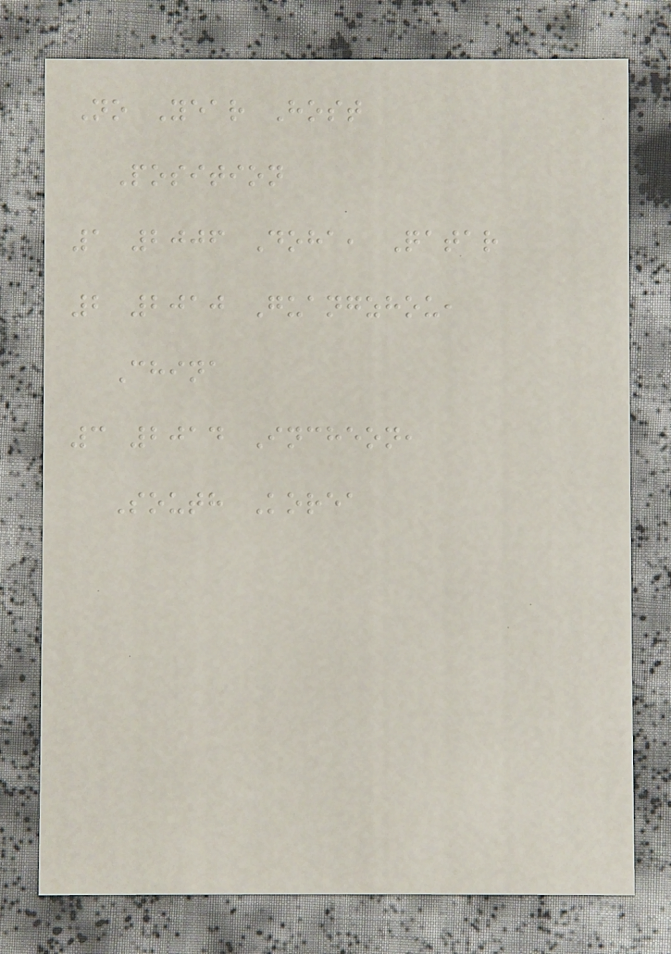No Year Host
Position
1 2006 Doha, Qatar
2 2010 Guangzhou,
China
3 2014 Incheon,
South Korea
